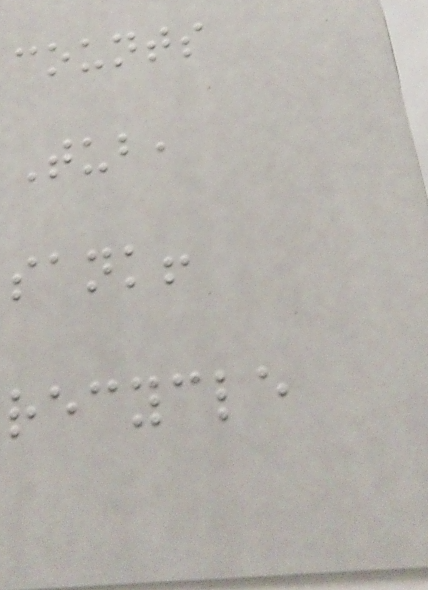counts
Tub,
sank!
recycle
